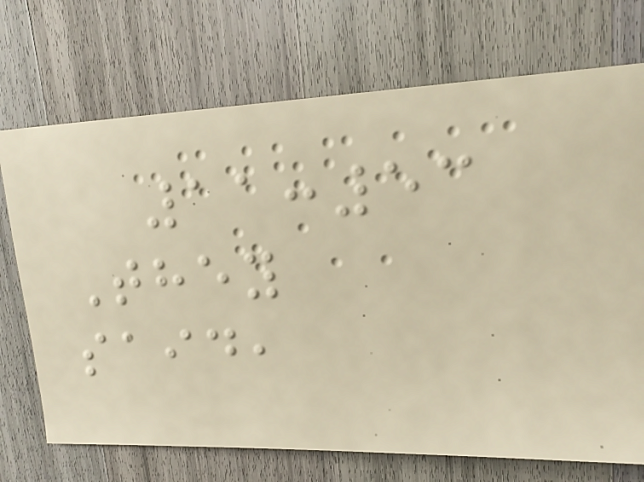11:53
They
said,
